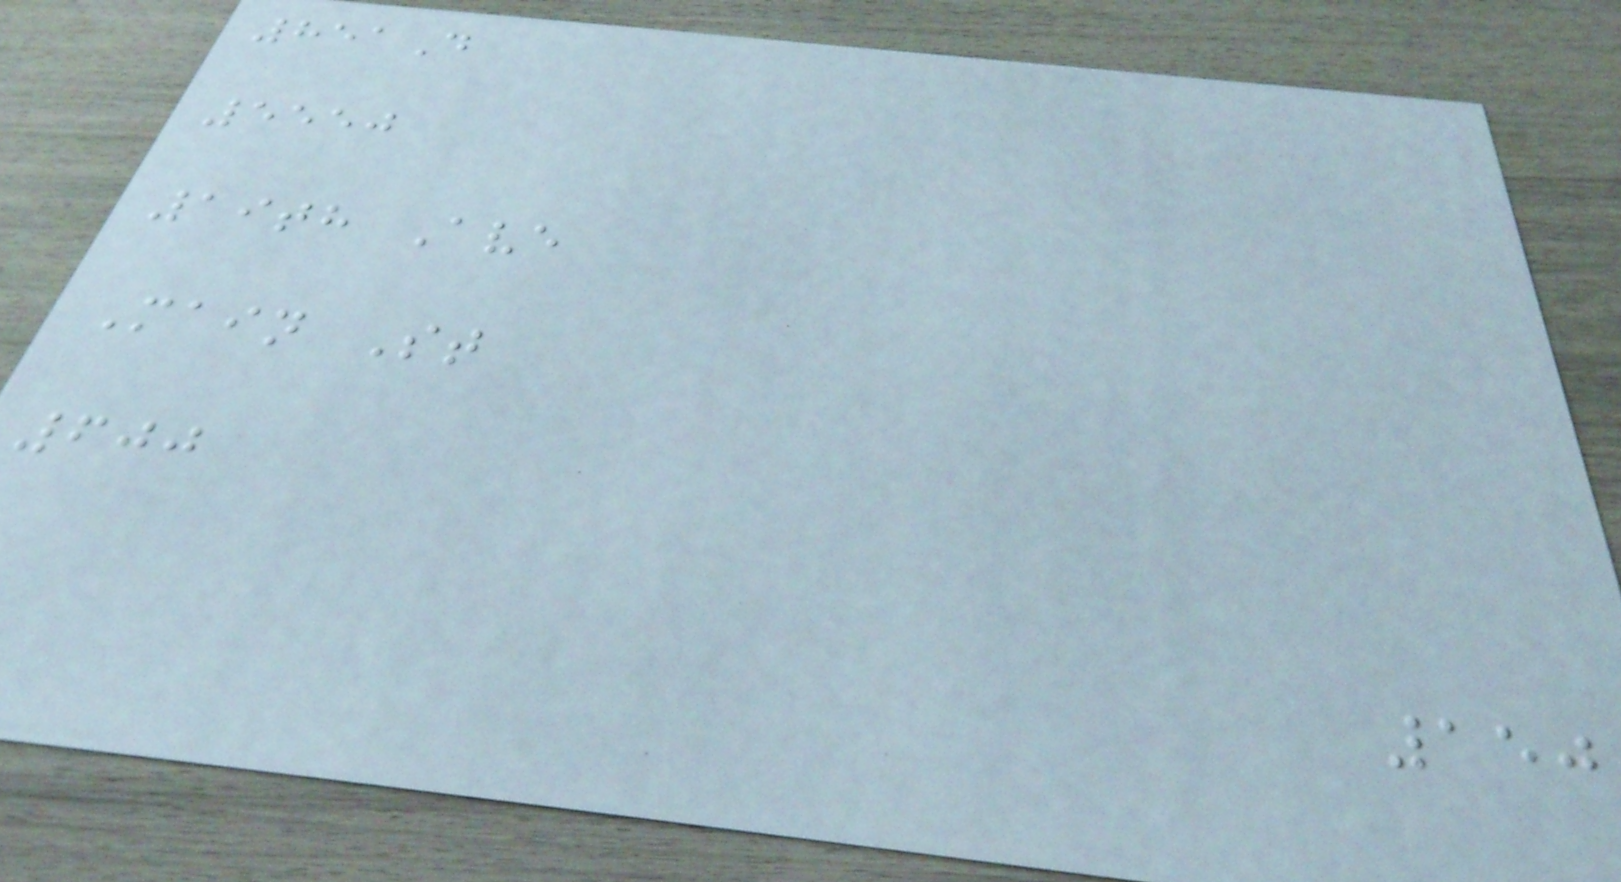851D
5550
19th Ave
Main St
600
150
